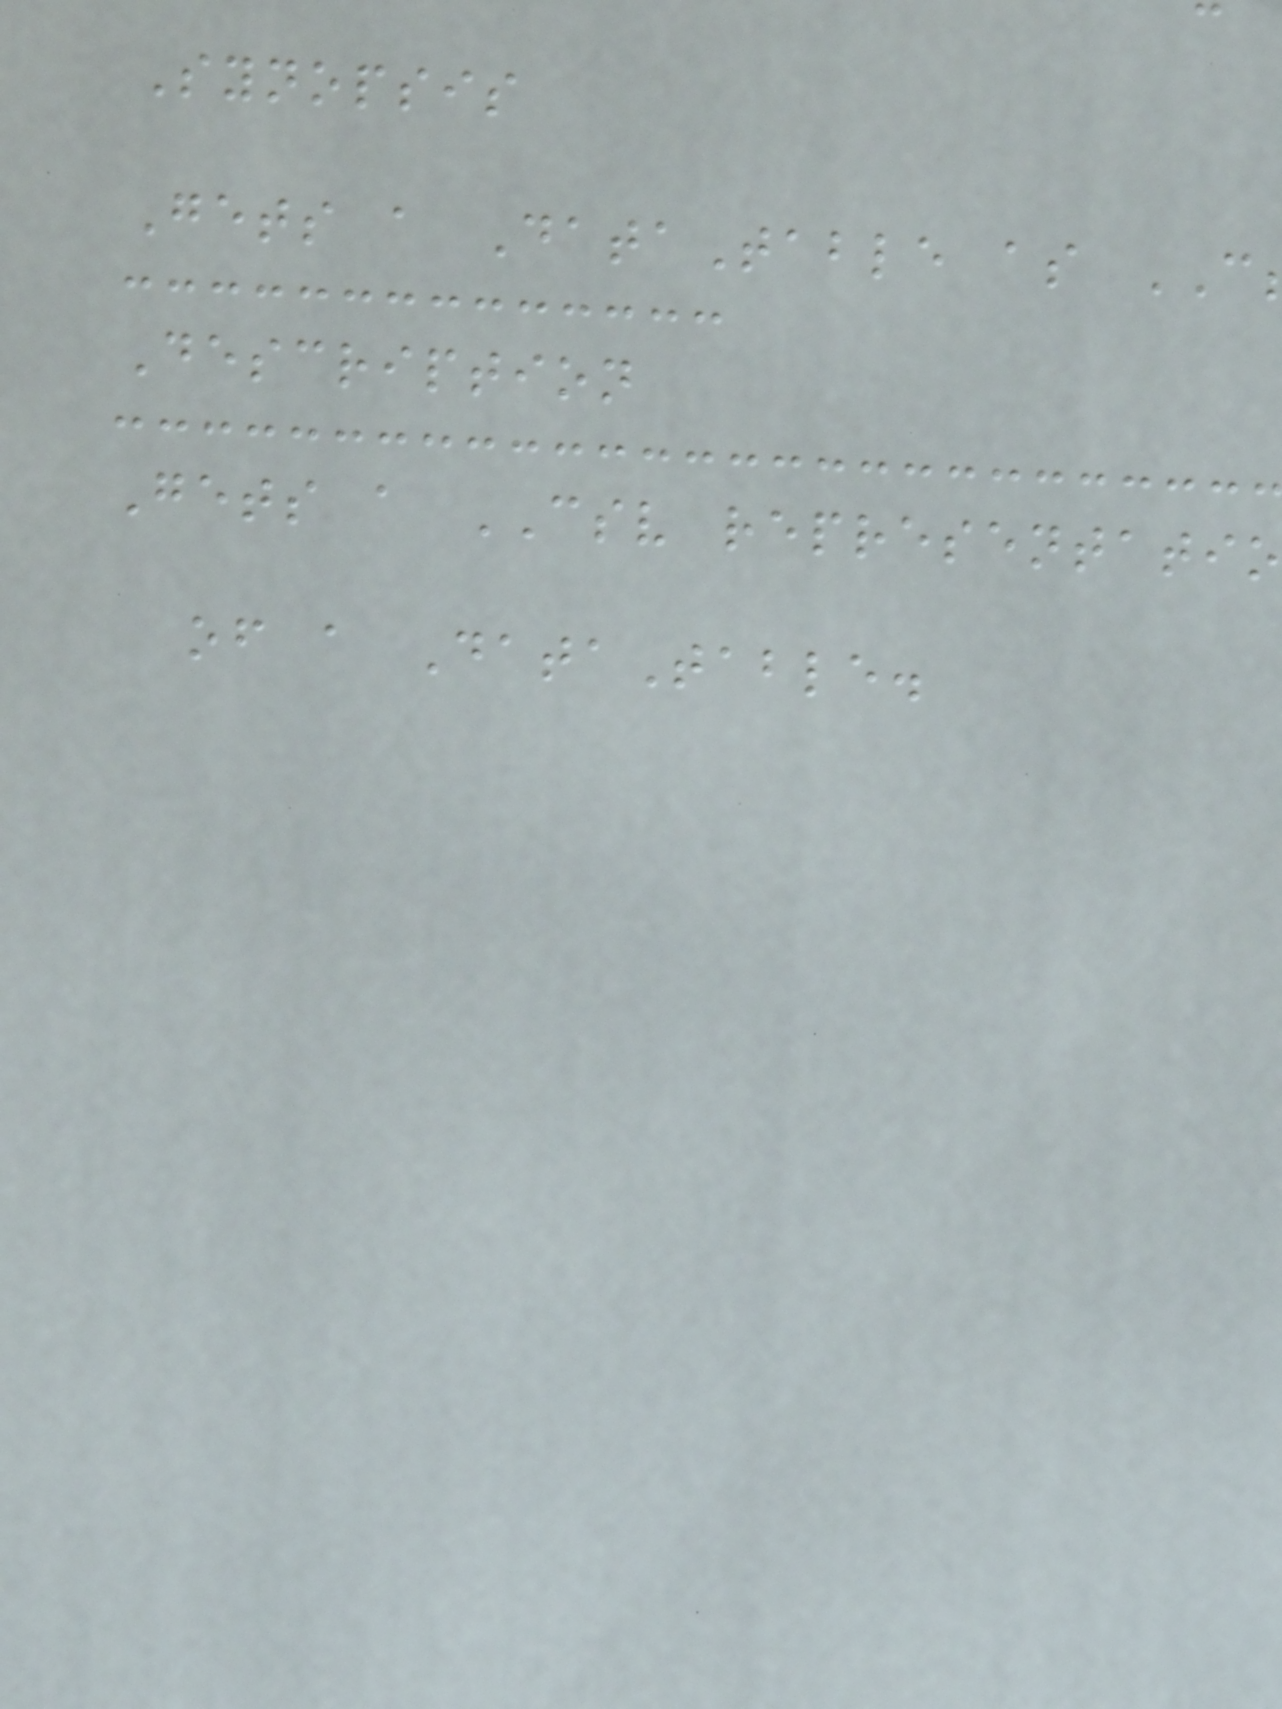Synopsis
Gets a DataTable as
Description
Gets a CSV representatio
of a DataTable.
